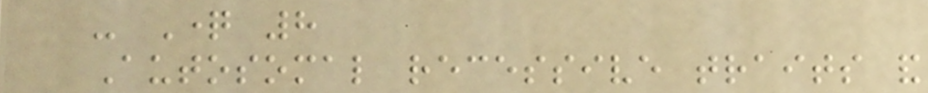- Question 8
Autosomal recessive traits and
